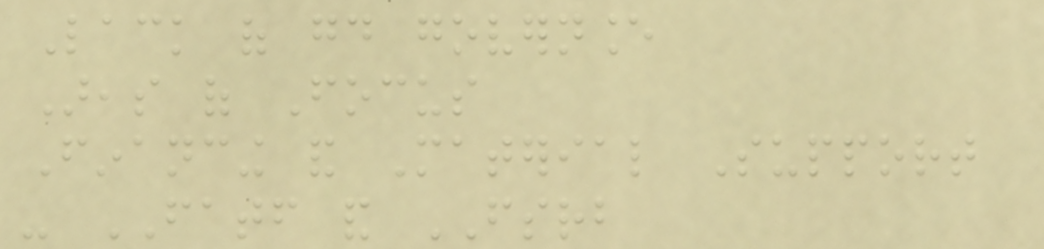Lack of good governance
Areas of Focus
Financing and Material Support
- FATF and FSRB
